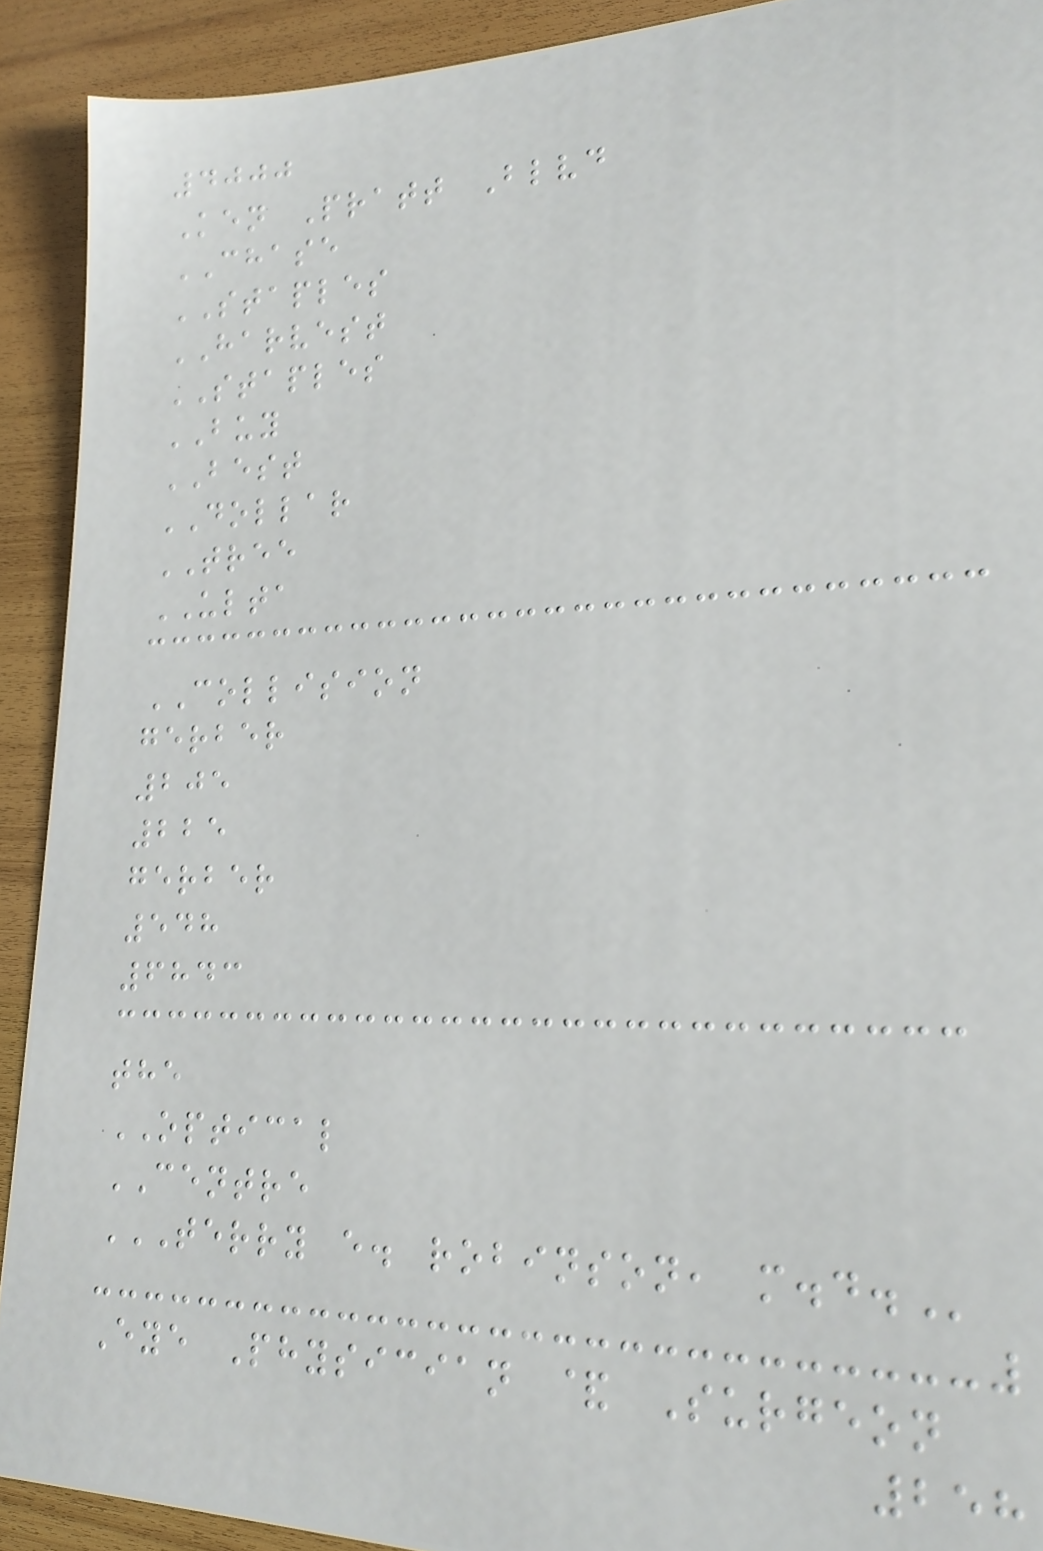4000
Ken Pratt Blvd
CHASE
STAPLES
HARVEST
STAPLES
BUY
BEST
DOLLAR
TREE
ULTA
COLLISION
gerber
205
225
gerber
548
6843
the
OPTICAL
CENTRE
TERRY E. ROBINSON, M.D.
Eye Physician & Surgeon
258
